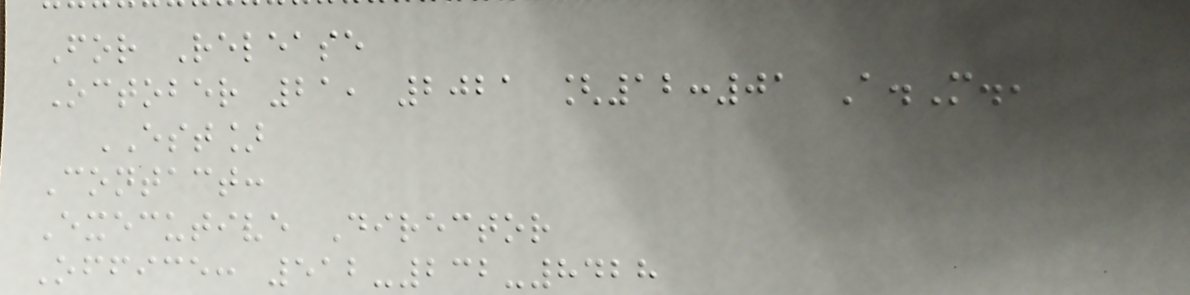For Release
October 21, 2021 [12:01 A.M.,
EST]
Contact:
Executive Director
Office: 512-232-8428
